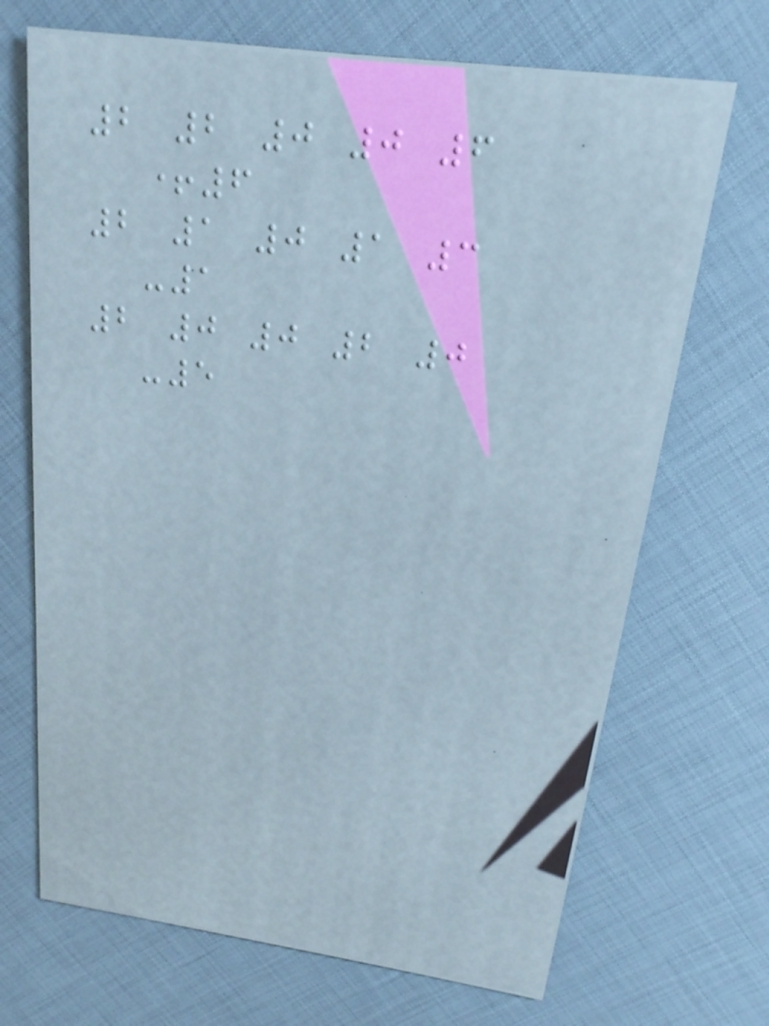2 2 0 0 6
+6
2 1 0 1 3
-1
2 0 0 2 0
-5
